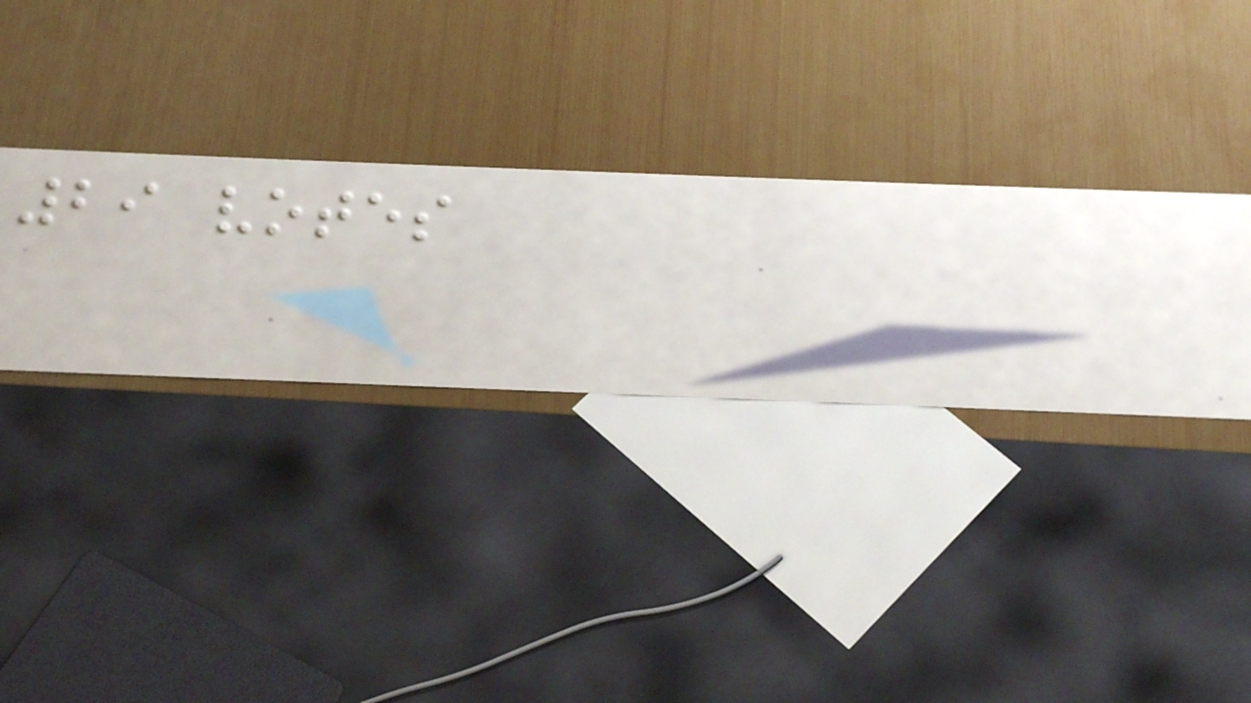29 votes
